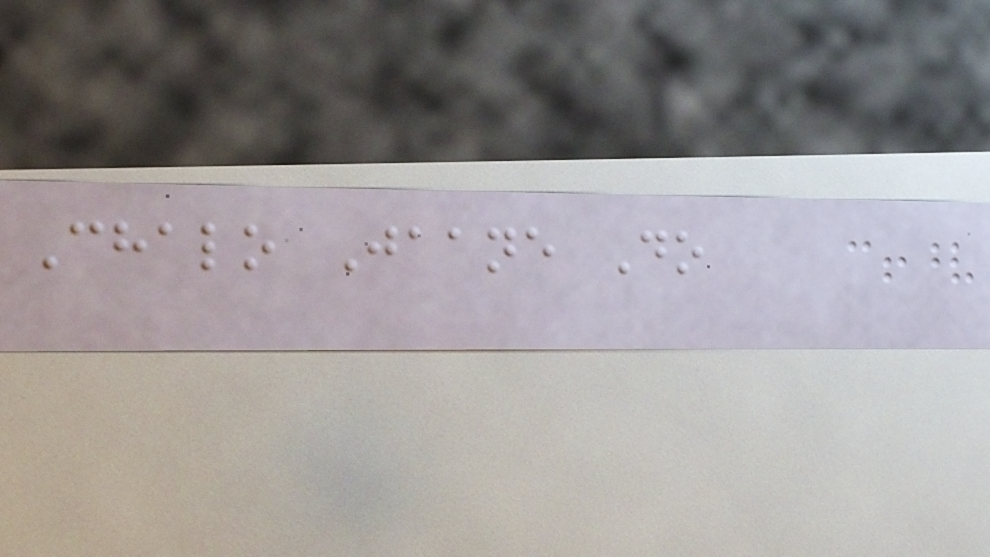Chalo Jaane Do
